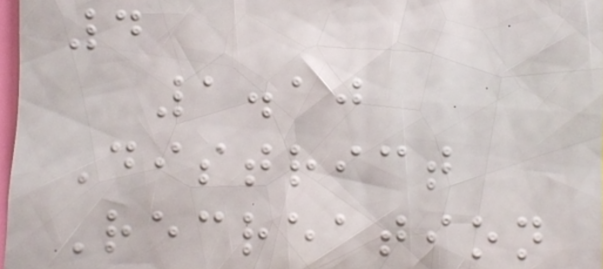4
1.10
District
Recreation
